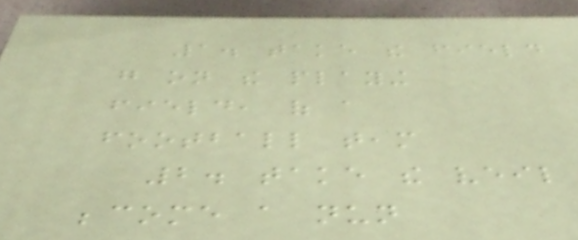1. take the field
go on the playing
field, of a
football team
2. take the veil
become a nun
